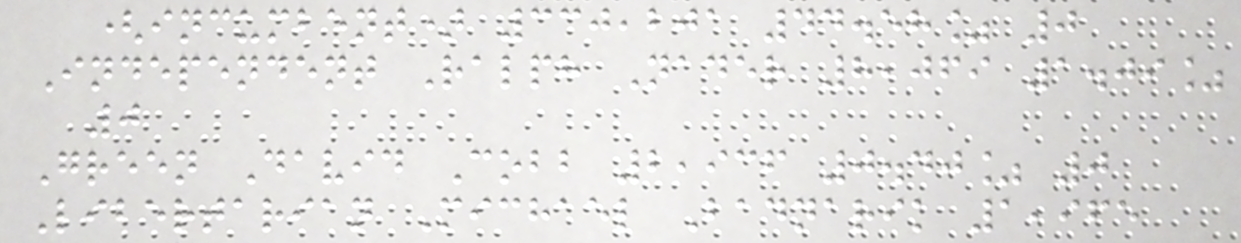(incumbent) 330,201 44.58% 0
Independent Ralph Nader 8,069 1.09%
0
Green David Cobb 2,936 0.40% 0
Libertarian Michael Badnarik 1,965
